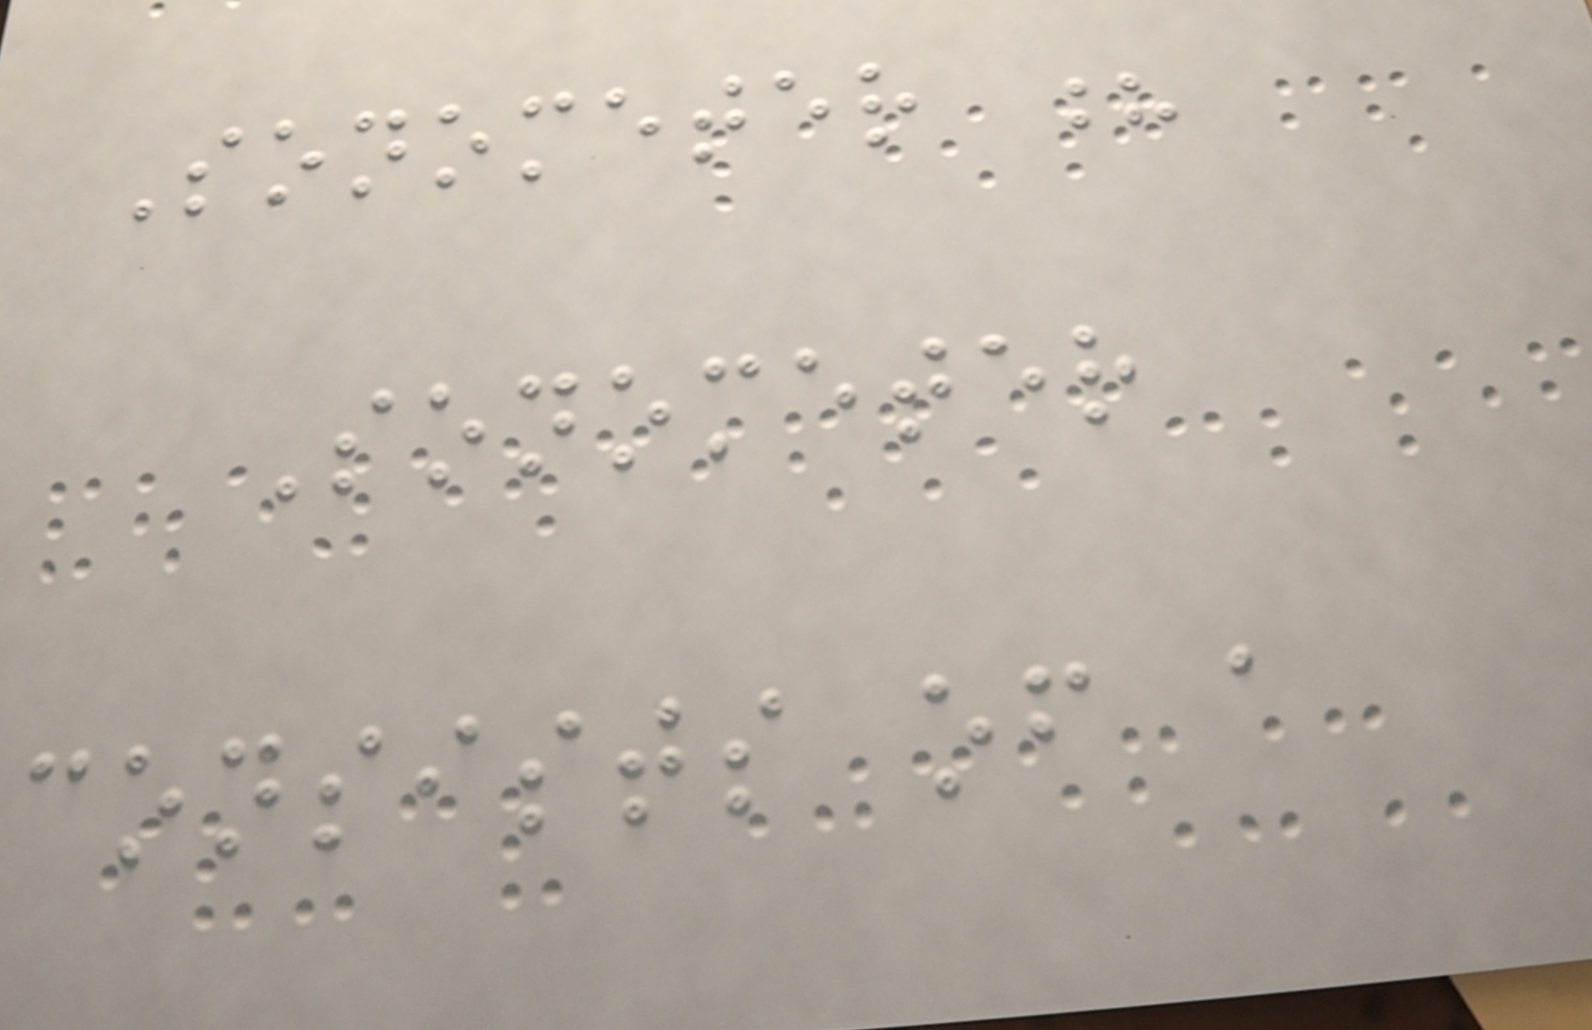Sonometer ?
Sonometer
consists of a
